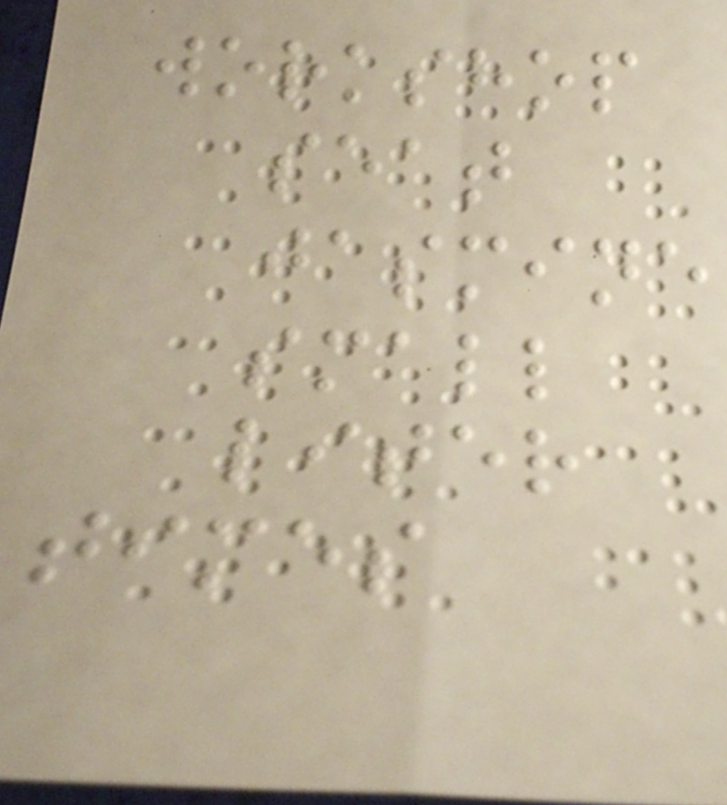workshop
seat
jasmine
small
liter
times
